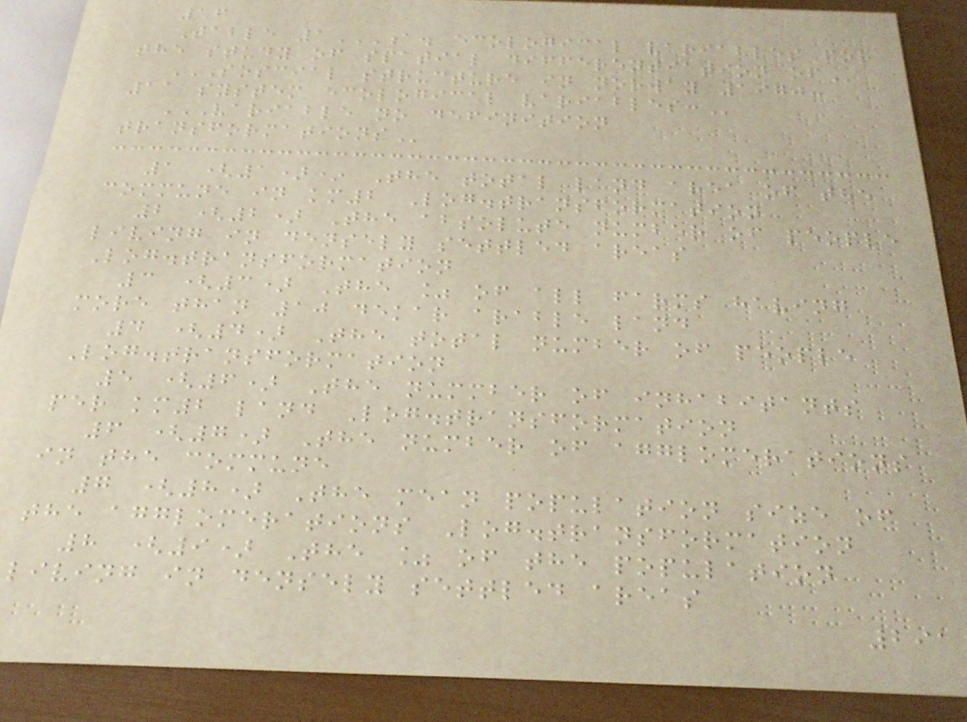16
Table 1A. ECOLOGICAL VARIABLES FOR
THE STUDY OF SPATIAL DIFFERENTIATION OF
SOSCIAL STRUCTURE IN NORWAY 1970:
11 SYSTEM ECOLOGICAL VARIABLES:
VARIABLE NO DEFINITION
TRANSFORMATIONS
1 (1)* The total land area of the
commune in km2 Log.transformation
2 (2) The absolute number of people
living in densely settled areas
Log.transformation
3 (3) The % of all farms having
more than 10 dekar arable land
4 (4) The total number of people
Log.transformation
5 (6) The nummber of inhabitants
per km2 land Log.transformation
6 (7) The number of agglomerations
in the commune
7 (8) The mean population size of
the agglomerations Log.transformation
8 (9) The % of the population
living in densely settled areas
291
